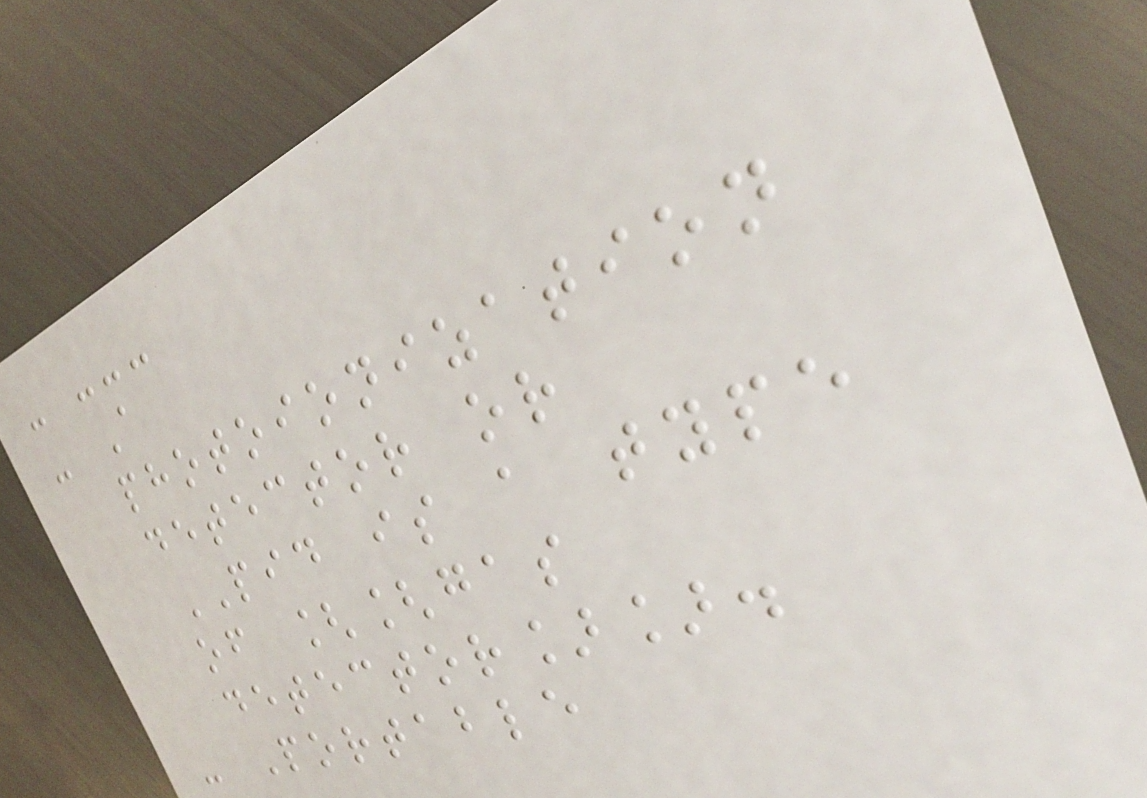- ---
- A
photoionization
detector or
PID is a type
of [[gas
detector]].
- Portable
